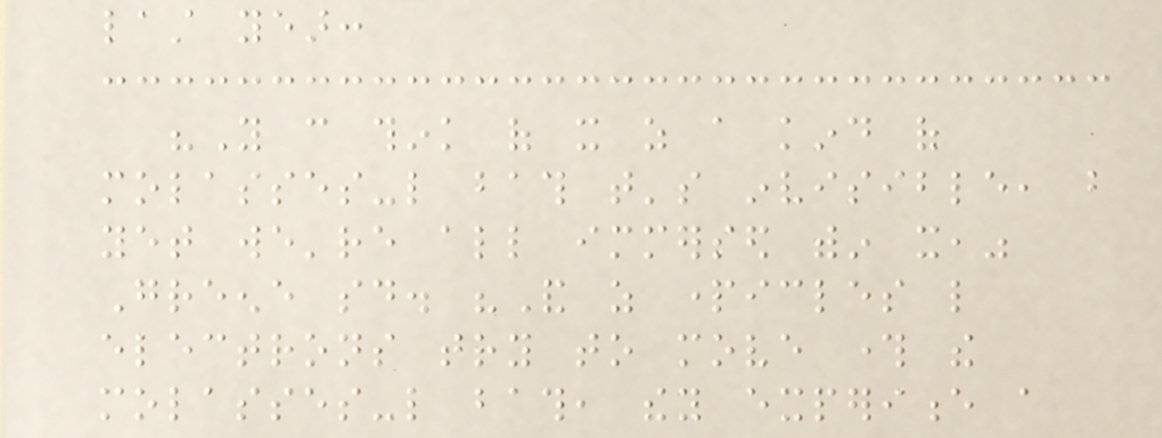last year:
"You can think of it as a kind of
molasses-like bath that's invisible, but
yet we're all immersed within it,"
Greene said. "And as particles like
electrons try to move through the
molasses-like bath, they experience a
